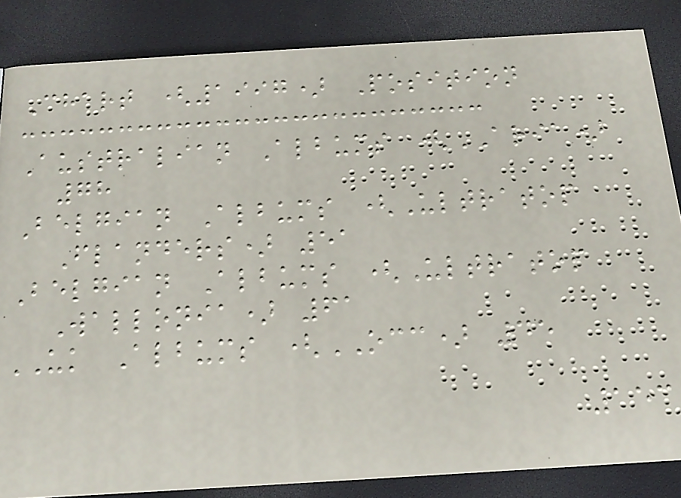Chart (1997) Position
Australian Albums (ARIA)
78
Belgian Albums (Ultratop
Flanders) 51
Belgian Albums (Ultratop
Wallonia) 61
UK Albums (OCC) 45
153
